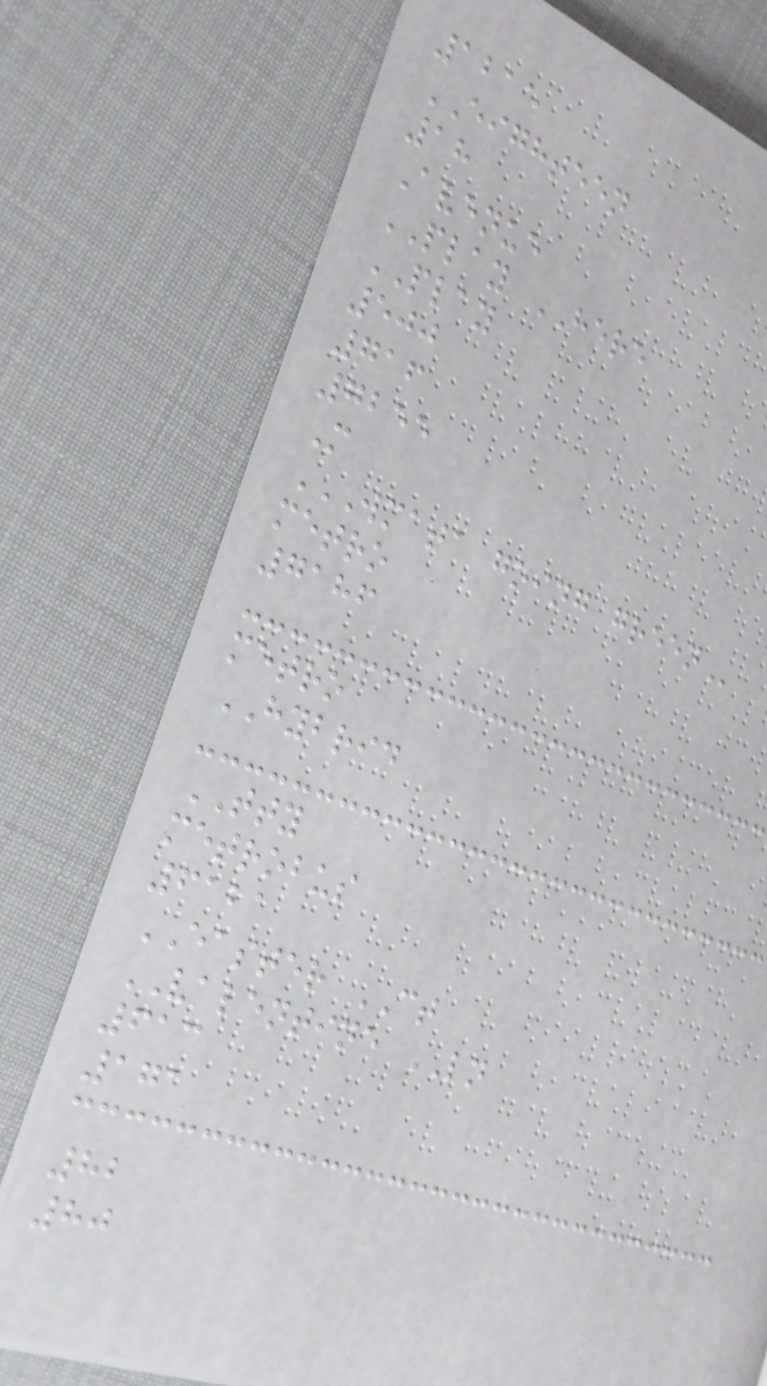1215
EIGHTEEN
18
Avenue
PLAY HERE
PLAY
500
716
7255
M
WMATA GOING GREEN
metro
7186
metro
HYBRID
TTY
metrobus
6121
EASTER CT
VALENTINE LN
613
171
82
80
